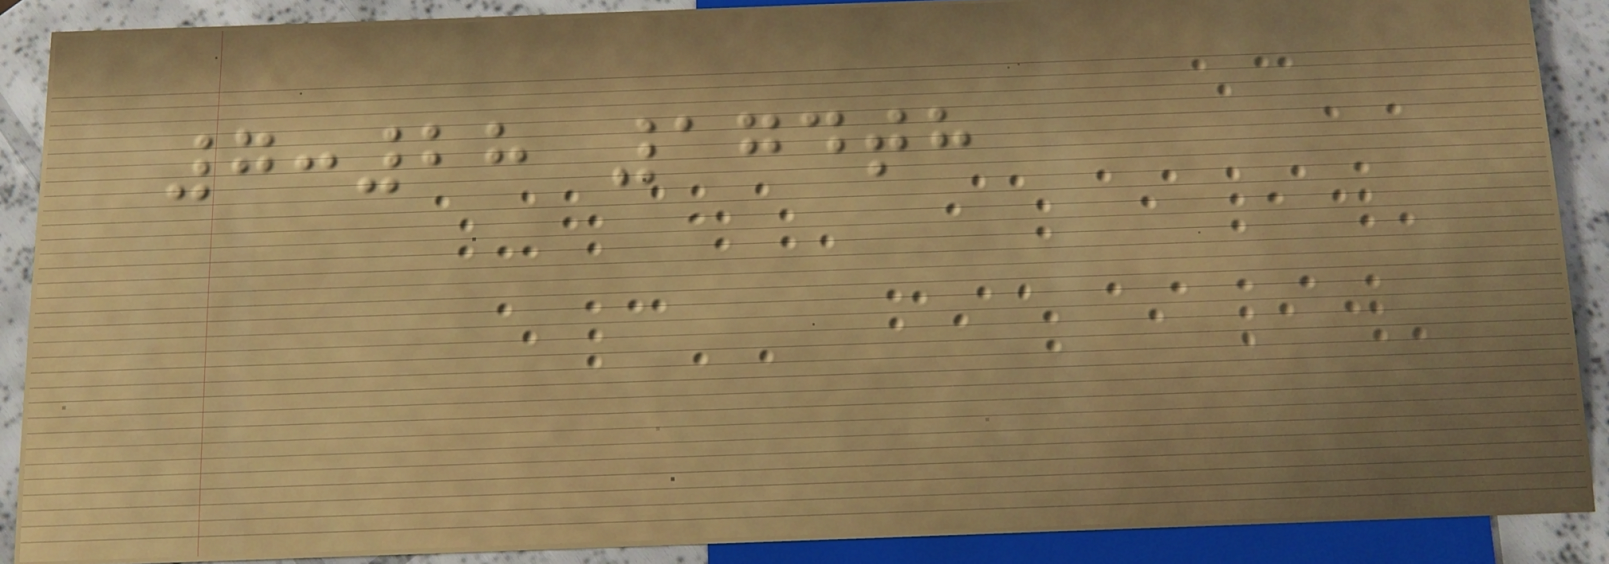7:28 174th
